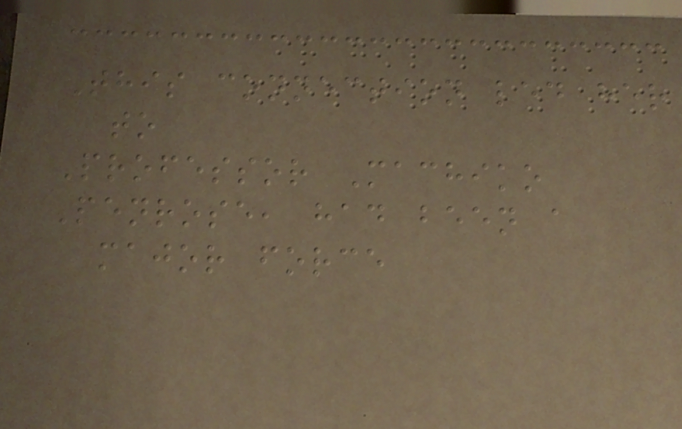This connection led her
to
Professor Machiko
Penrose, had been a
major force
